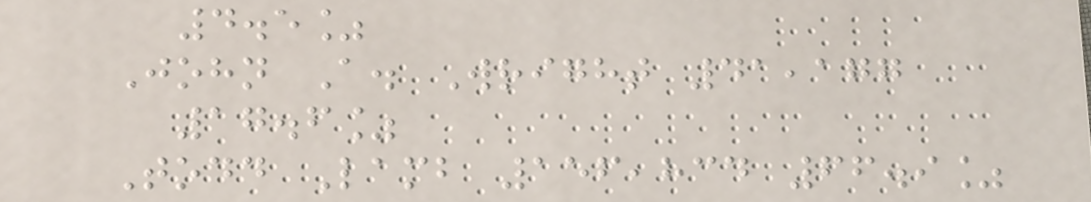4.5%
John A. Wright 41,177
17.6%
Todd Lamb 156,834 66.9%
